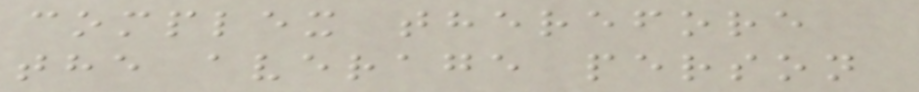complex therefore
the average person
